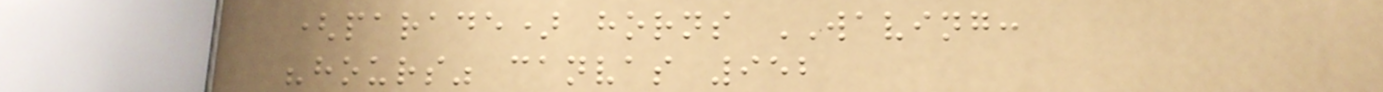(parade) horns WAVING:
"hours" canvas 952
